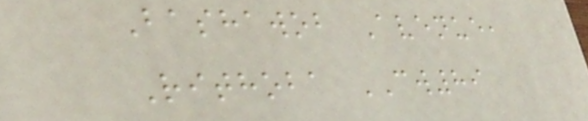Bashawob Avenue,
Rithoba CW89
